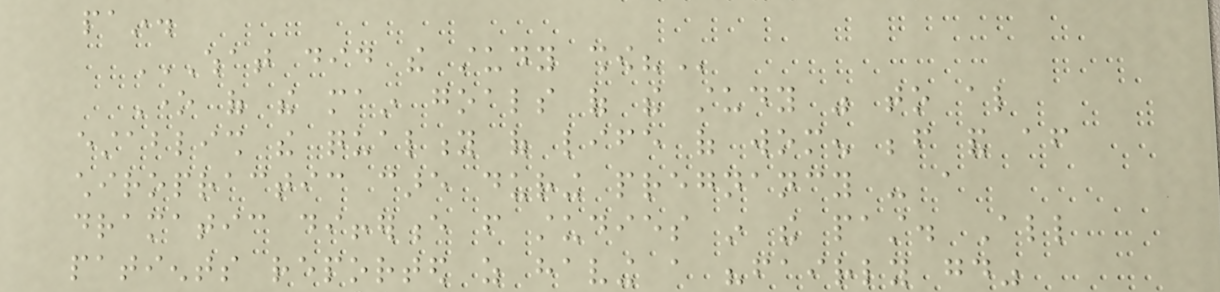pain.
WHAT DID THE STUDY SHOW?
One of the main goals of the study was to also
establish the quality of life of women before and after
chiropractic care during pregnancy - a
dramatic difference from studies in the past. All
patients reported as having a "fairly good"
